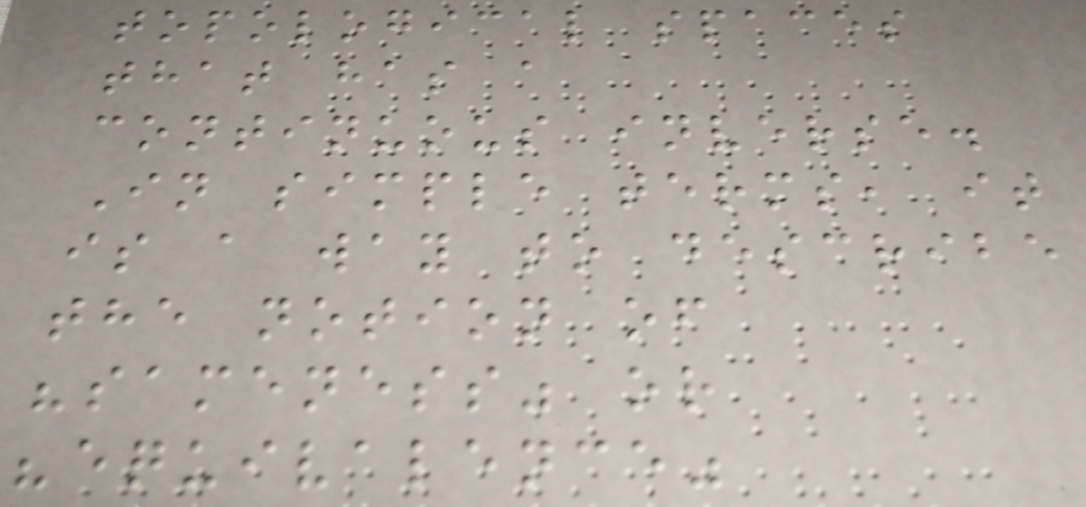topological spaces
that has a
continuous inverse.
In simple terms, it
is a way to describe
the notion of
"sameness" or
"equivalence"
